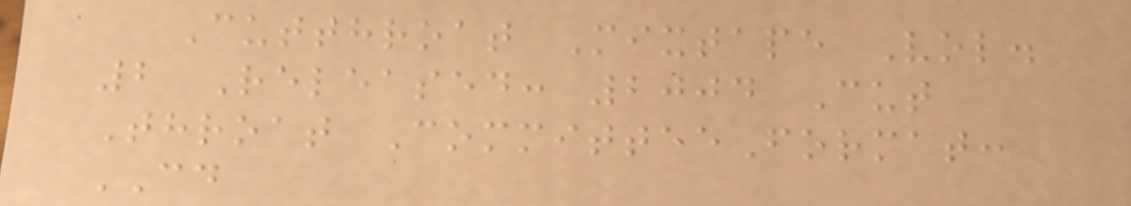Cutthroat Mixtape Vol.
2 Released: 2004 Cut
Throat CommitteeFormat:
CD
